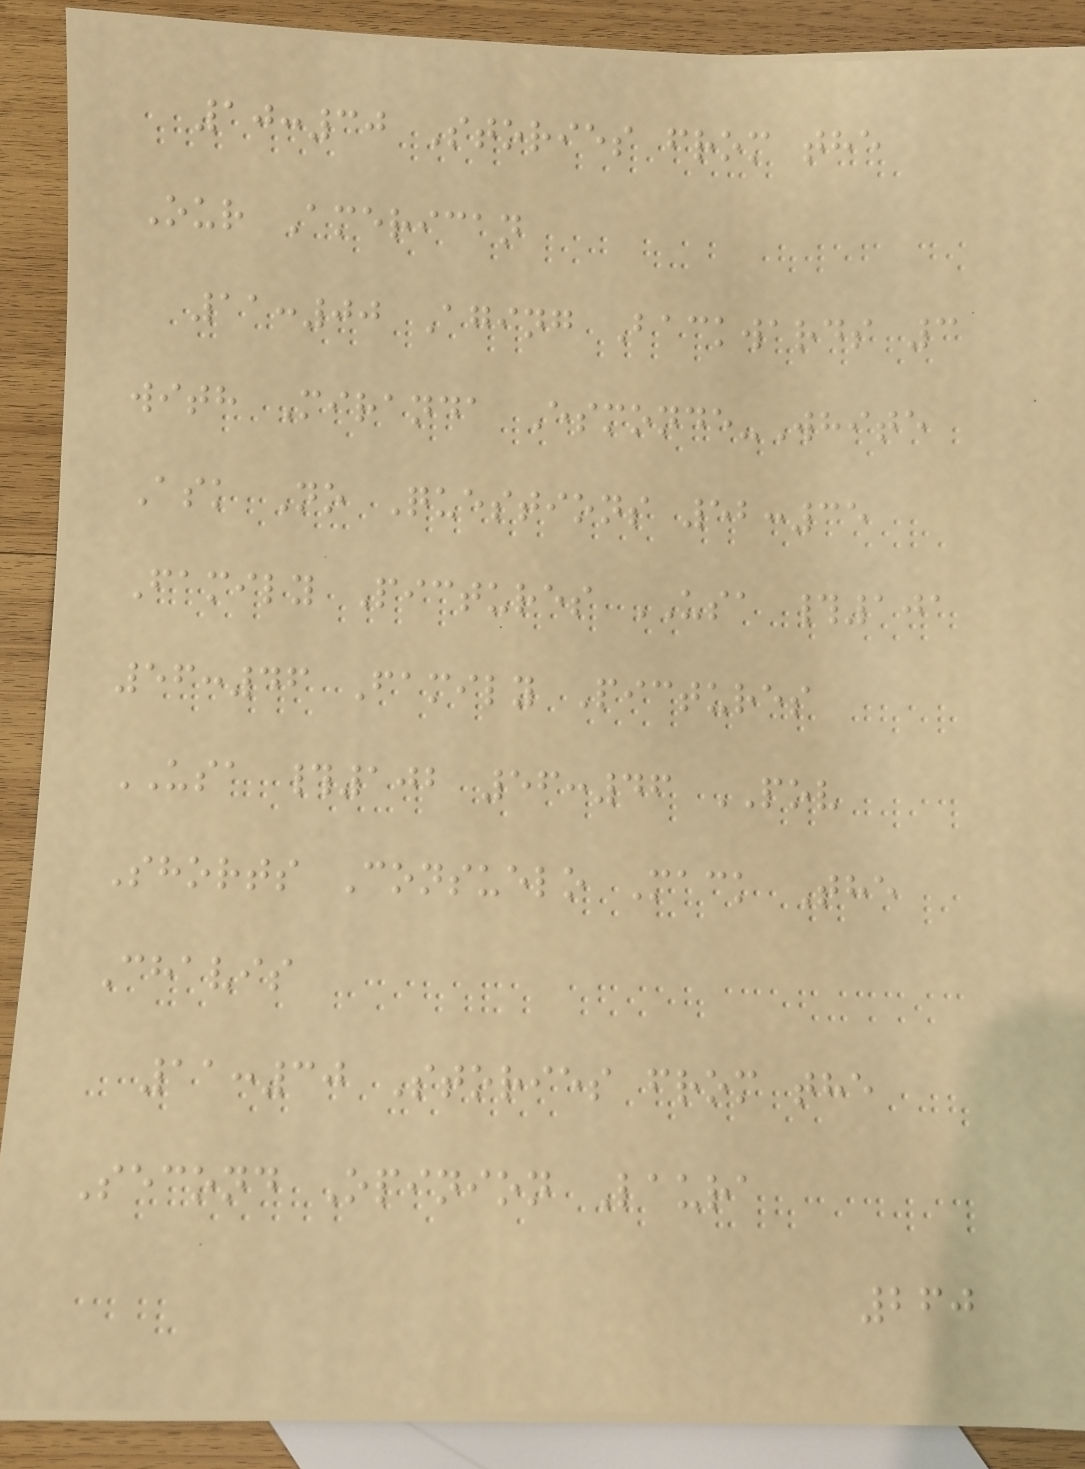10:30 Stories from the
Our American
11:00 Aging Backwards 3
with Miranda Esmonde-White
Ask No Questions 52:35
Family Pictures USA #101
56:46 Family Pictures
USA #102 56:46 POV
Shorts Consuelo Mack The
Chavis
11:30 Stories from the
Second Opinion Laura
260
